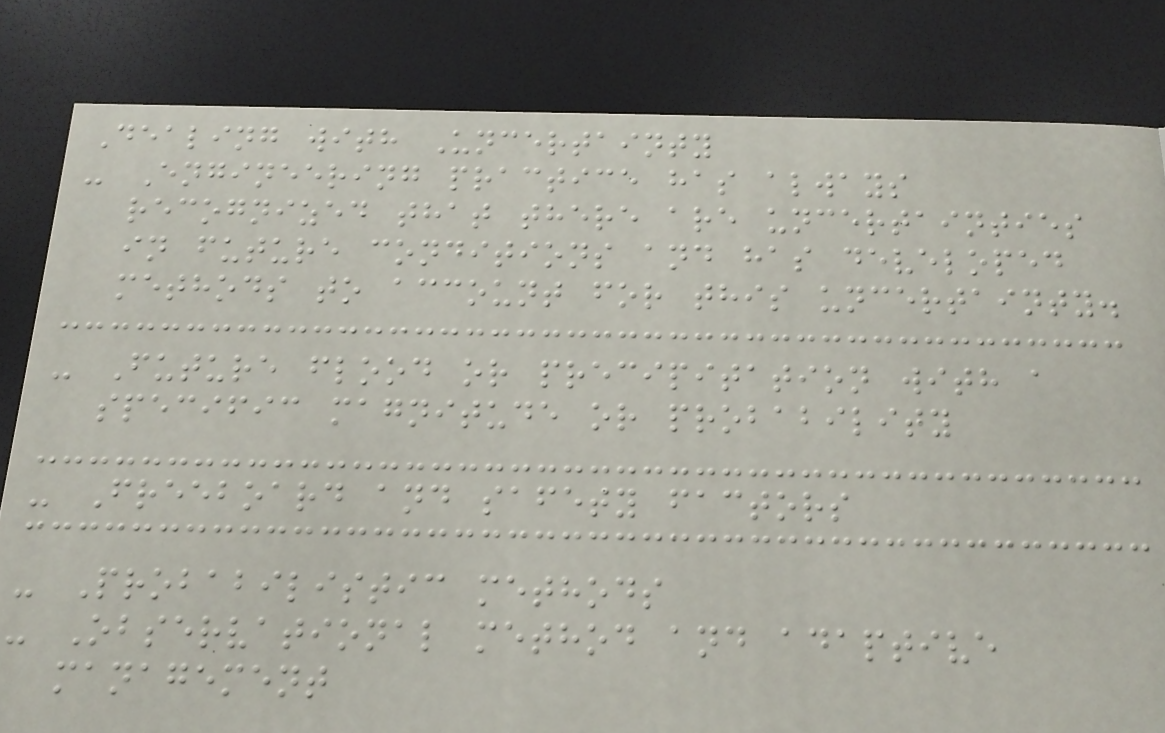Dealing with Uncertainty
- Engineering practice has always
recognized that there are uncertainties
in future conditions and has developed
methods to account for this uncertainty.
- Future flood or precipitation with a
specific magnitude or probability
- Freeboard and safety factors
- Probabilistic methods
- Observational method and adaptive
management
